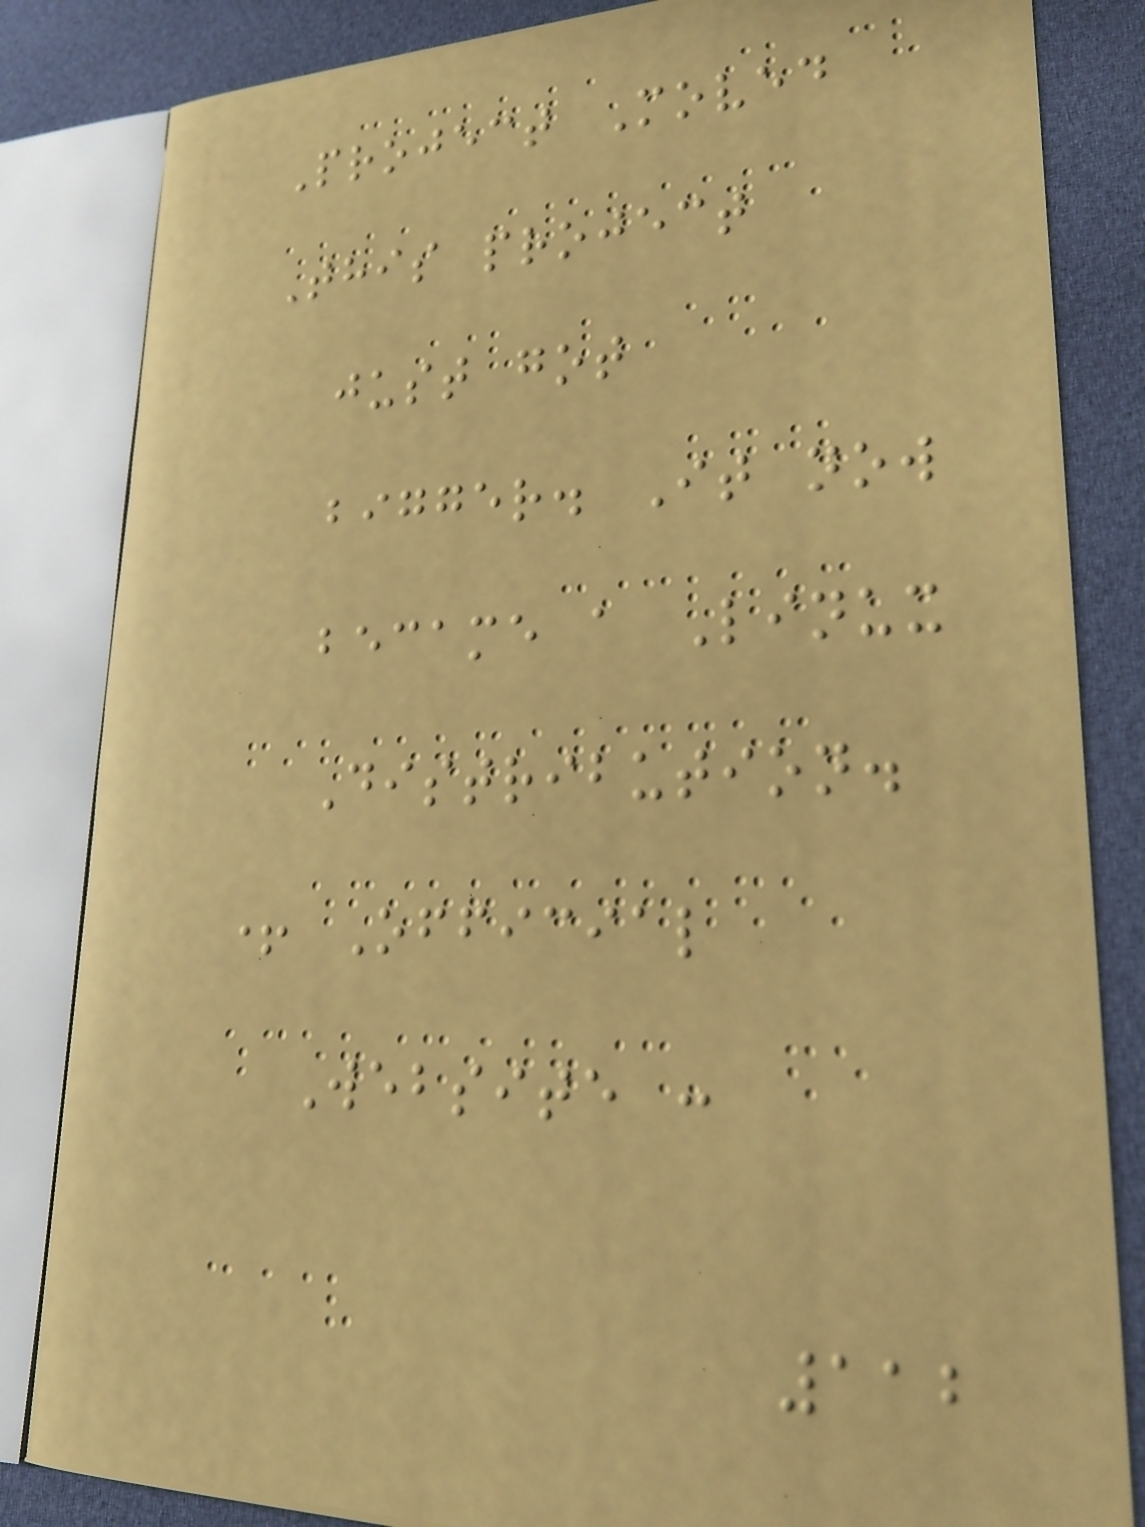Project Moved
This project
just got
bigger. It now
became a Linux
Distribution.
+ Official
Website :
112
